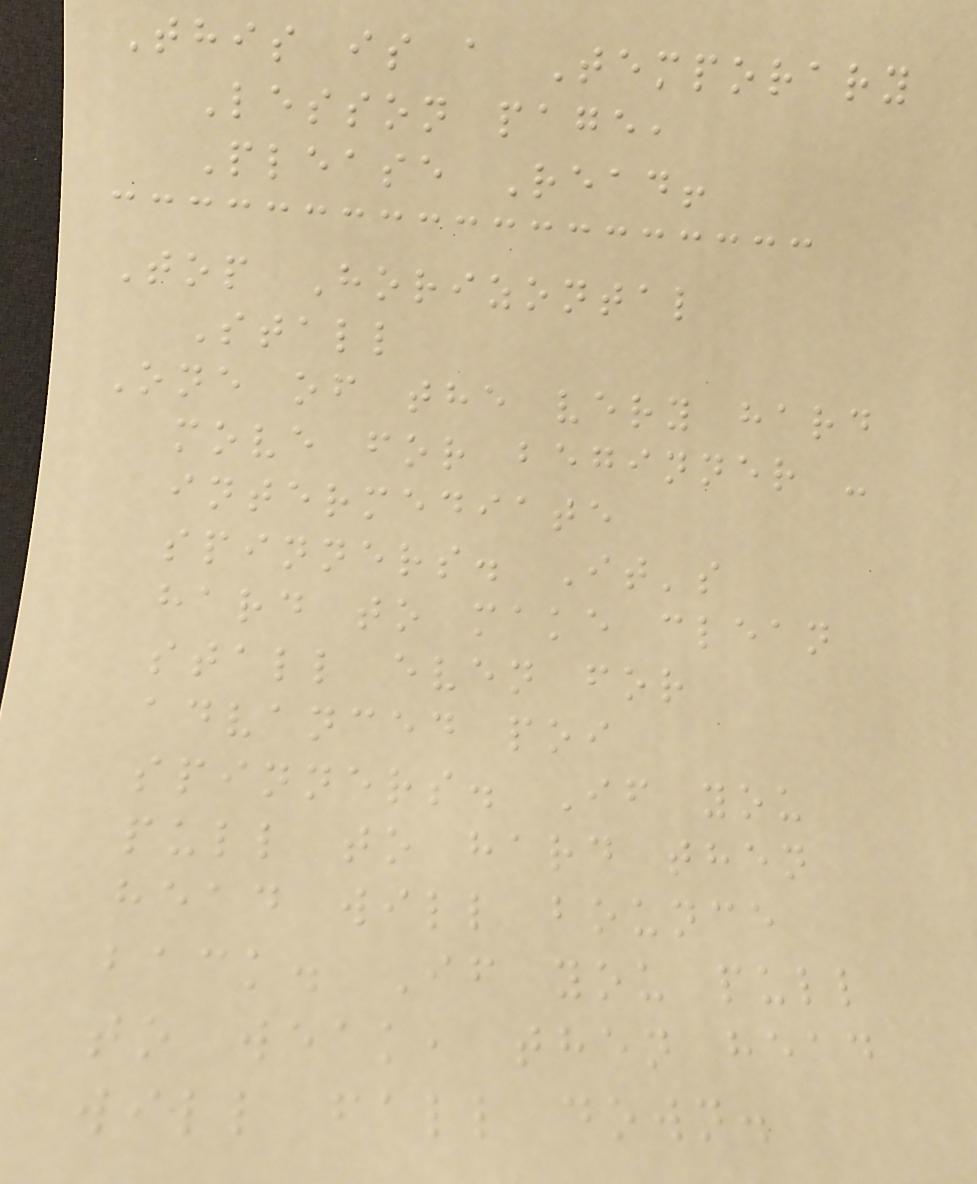This is a Temporary
Lesson page,
Please Read!
Top Horizontal
Stall
One of the very hard
move for beginner -
intermediate
spinners. It's
hard to make clean
stall even for
advanced poi
spinners. If you
pull to hard then
head will bounce
back. If you pull
to weak, then head
will fall down.
